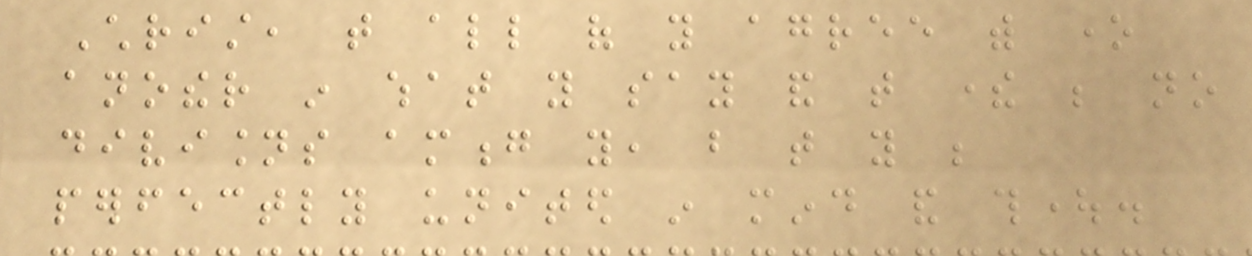Christ, that all of you agree with one
another in what you say and that there be no
divisions among you, but that you be
perfectly united in mind and thought.
